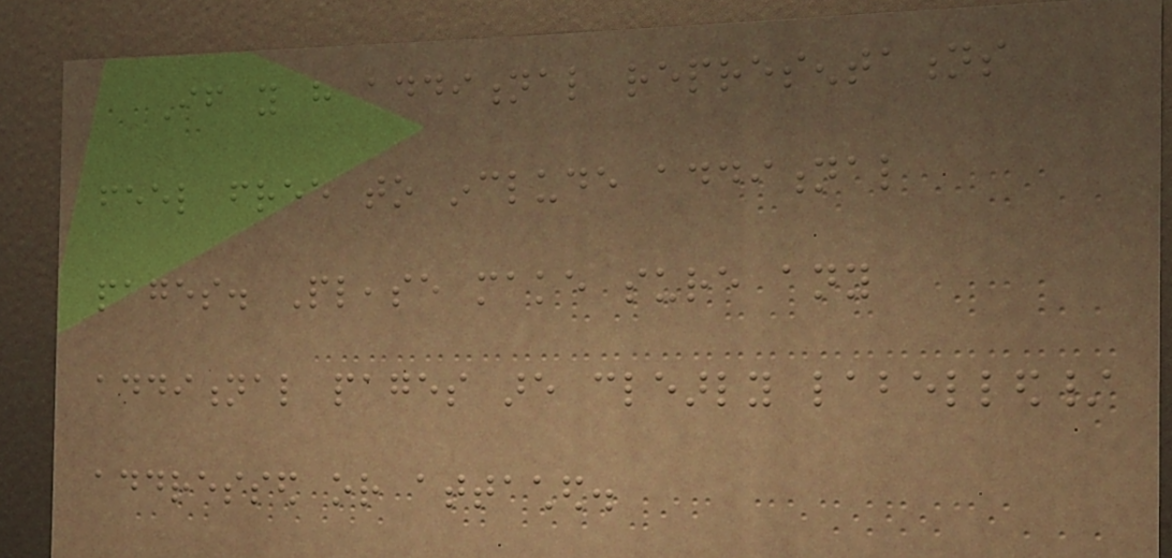If you have additional representations
feel free to include additional
pages. Please make sure any
additional pages are clearly labelled/
addressed or attached.
